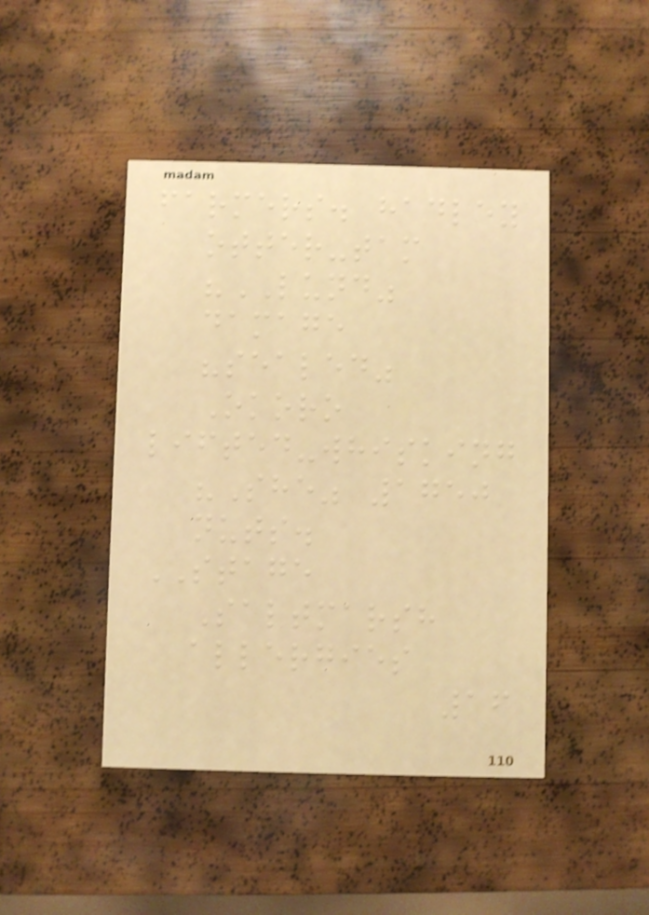farmers. hadley
otter-tam
"LUND"
damage
"sealed"
Okoro
lifted-whisking
"She" 1750
nuts.
STAGE
Saltmarsh
allergies
16
